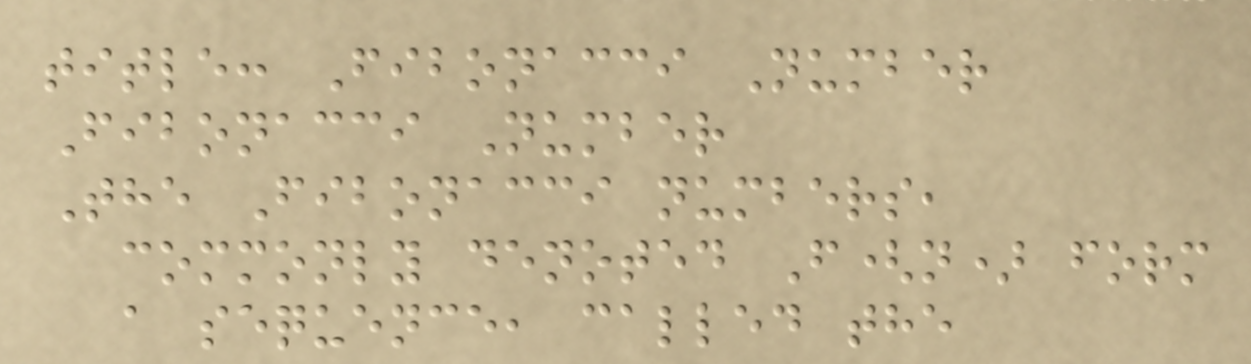title: Fibonacci Number
Fibonacci Number
The Fibonacci numbers,
commonly denoted F(n) form
a sequence, called the
